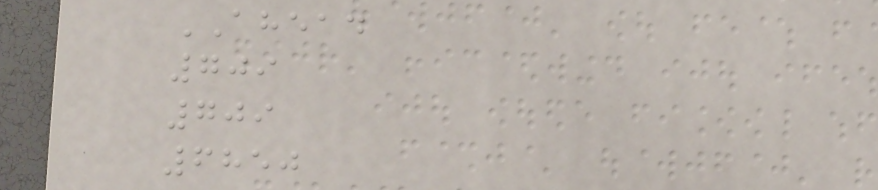AHEAD
709
709
6850
